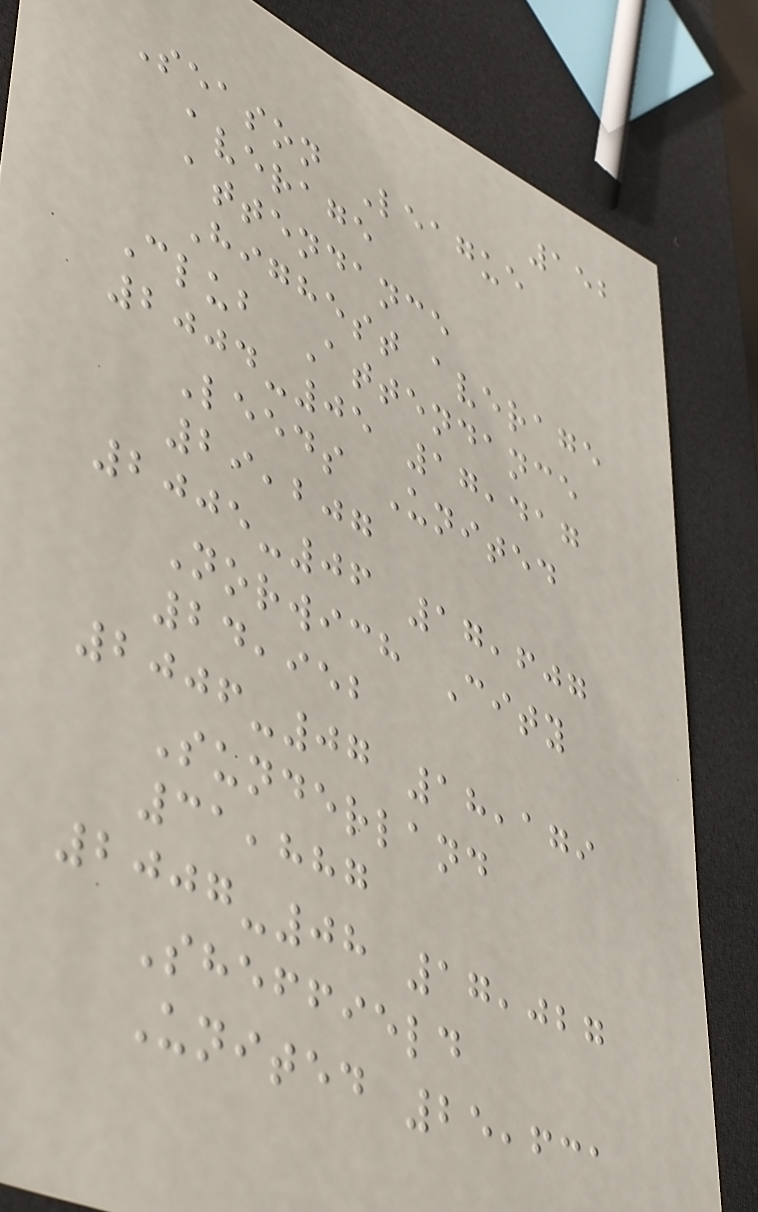152
Season League
average
attendance
Highest average
Club Attendance
2004-05 17,417
Leeds United
29,207
2005-06 17,607
Norwich City
24,952
2006-07 18,179
Sunderland
31,887
2007-08 17,027
Sheffield
United 25,631
